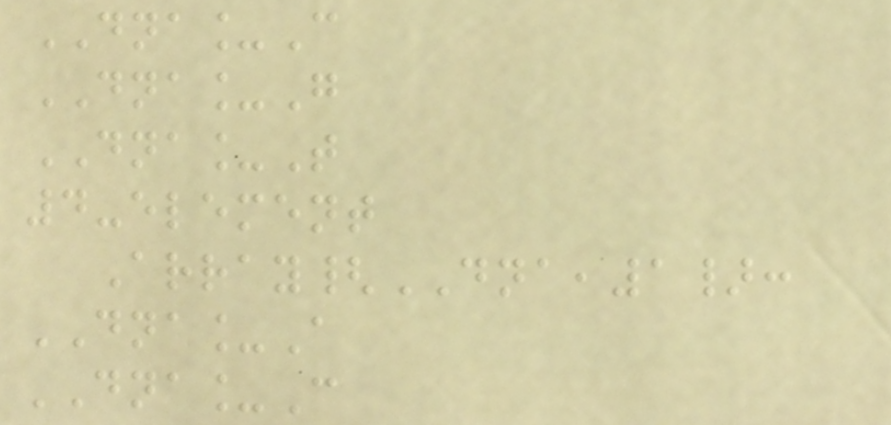DNA_C
DNA_G
DNA_T
4-element
Array{DNA,1}:
DNA_A
DNA_C
